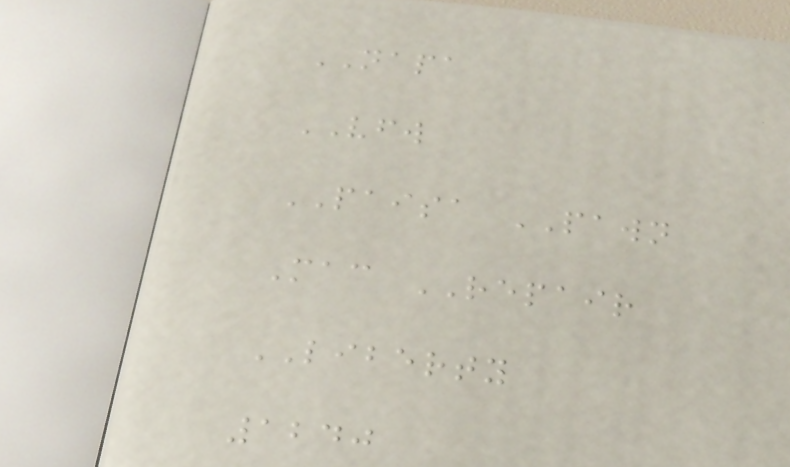NAPA
VFW
PAISA PAWN
Mac REPAIR
LIBERTY
1240
